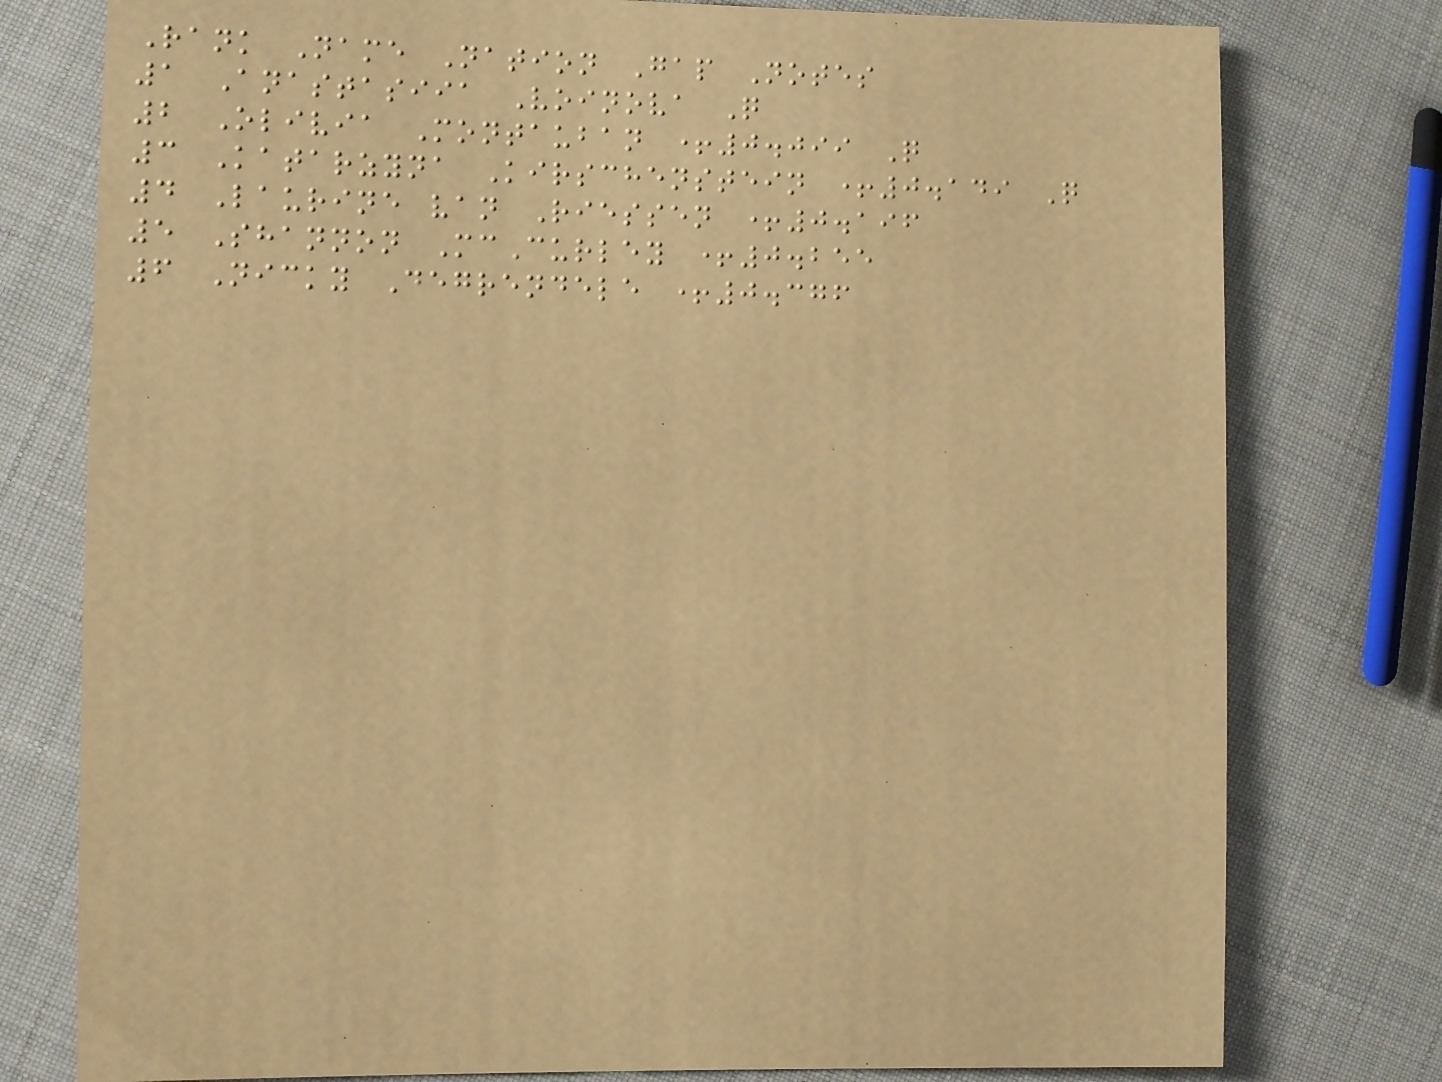Rank Name Nation Gap Notes
1 Anastasiia Voinova Q
2 Olivia Montauban +0.099 Q
3 Katarzyna Kirschenstein +0.149 Q
4 Laurine van Riessen +0.196
5 Shannon McCurley +0.255
6 Nicky Degrendele +0.376
